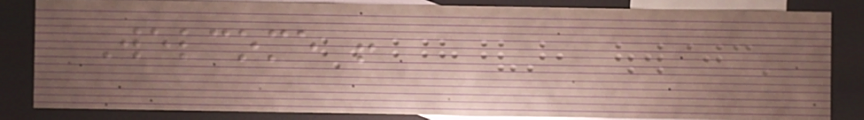Welcome !
